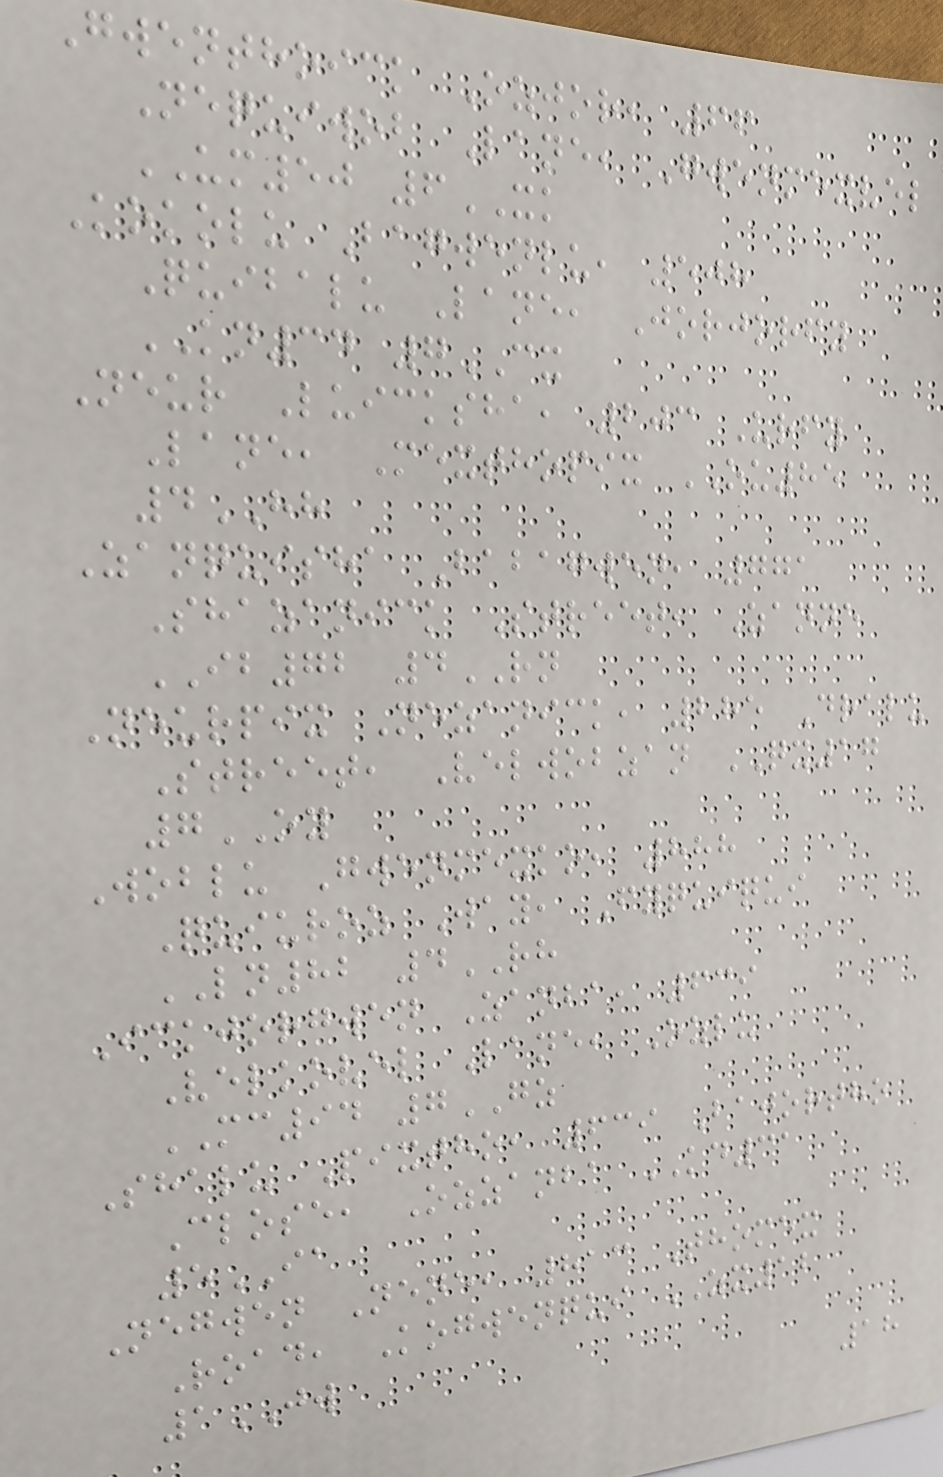Gwenthoick Ozjor, 66
Nequiwob Lane, Gwenmexvel
UM50 6XK
Kokolu Bagwenlu, 508
Quibalu Lane, Jorjorfy
KN34 7CX
Neur Luicksha, 203 Urfy
Lane, Mexthopix OU85
4HH
Zanquisha Babagwen, 771
Shazanick Street, Zanne
IB72 4RN
Neurpix Nezanick, 285 Dralu
Street, Velwobzan QX17
7OY
Woblu Gwenmexko, 888
Quiuroz Way, Fyquiqui
LN82 4RH
Ickjorgwen Zanba, 639
Velkovel Lane, Ozlu
MC94 7GZ
Shalu Pixtho, 639 Bajortho
Close, Ozzanba KD31
5IA
Negwen Nene, 813 Thomex
Road, Kogwenqui ZX12
1JW
18
